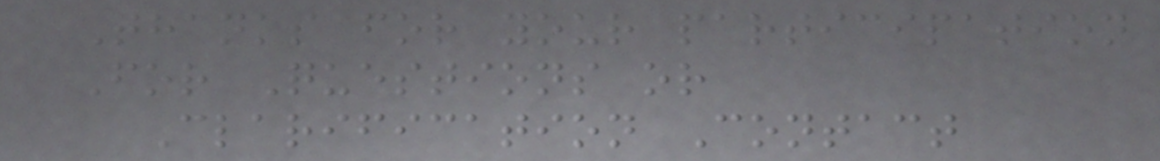Thanks for your participation
For Questions or
Clarification Contact
